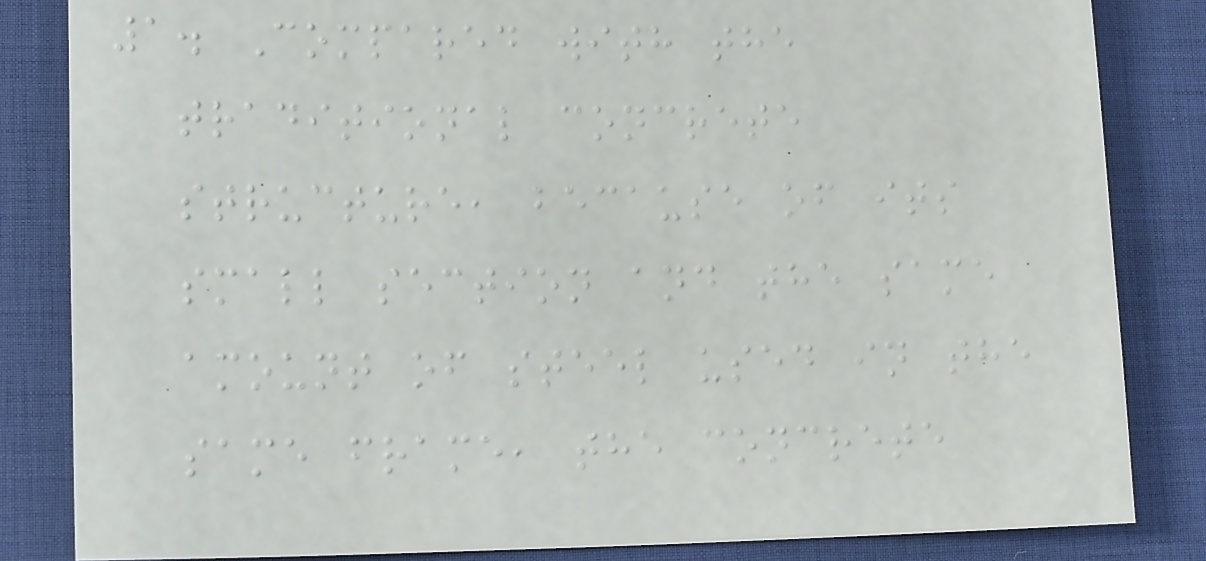1. Compared with the
traditional concrete
structure, because of its
small section and the same
amount of steel used in the
same frame, the concrete
